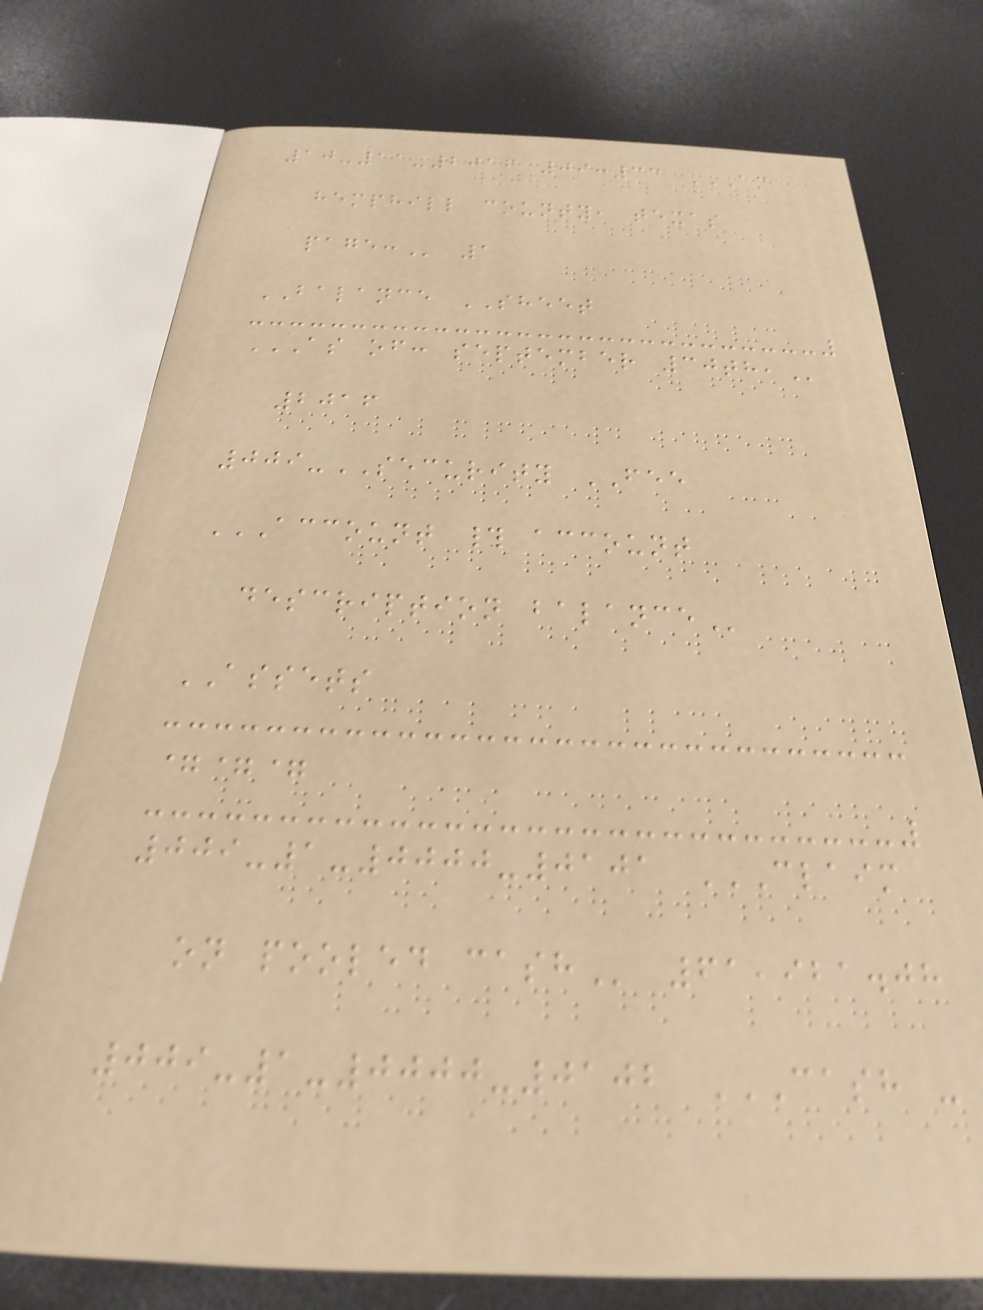10-11-2016 09:33 AM
HEMPHILL COUNTY, TEXAS
PAGE: 1
BALANCE SHEET
AS OF: SEPTEMBER 30TH,
2016
009-SECURITY FEE
ACCOUNT # ACCOUNT
DESCRIPTION BALANCE
ASSETS
===
009-1-0000-0101 CLAIM
ON POOLED CASH 61,921.08
009-1-0000-0102 CASH -
